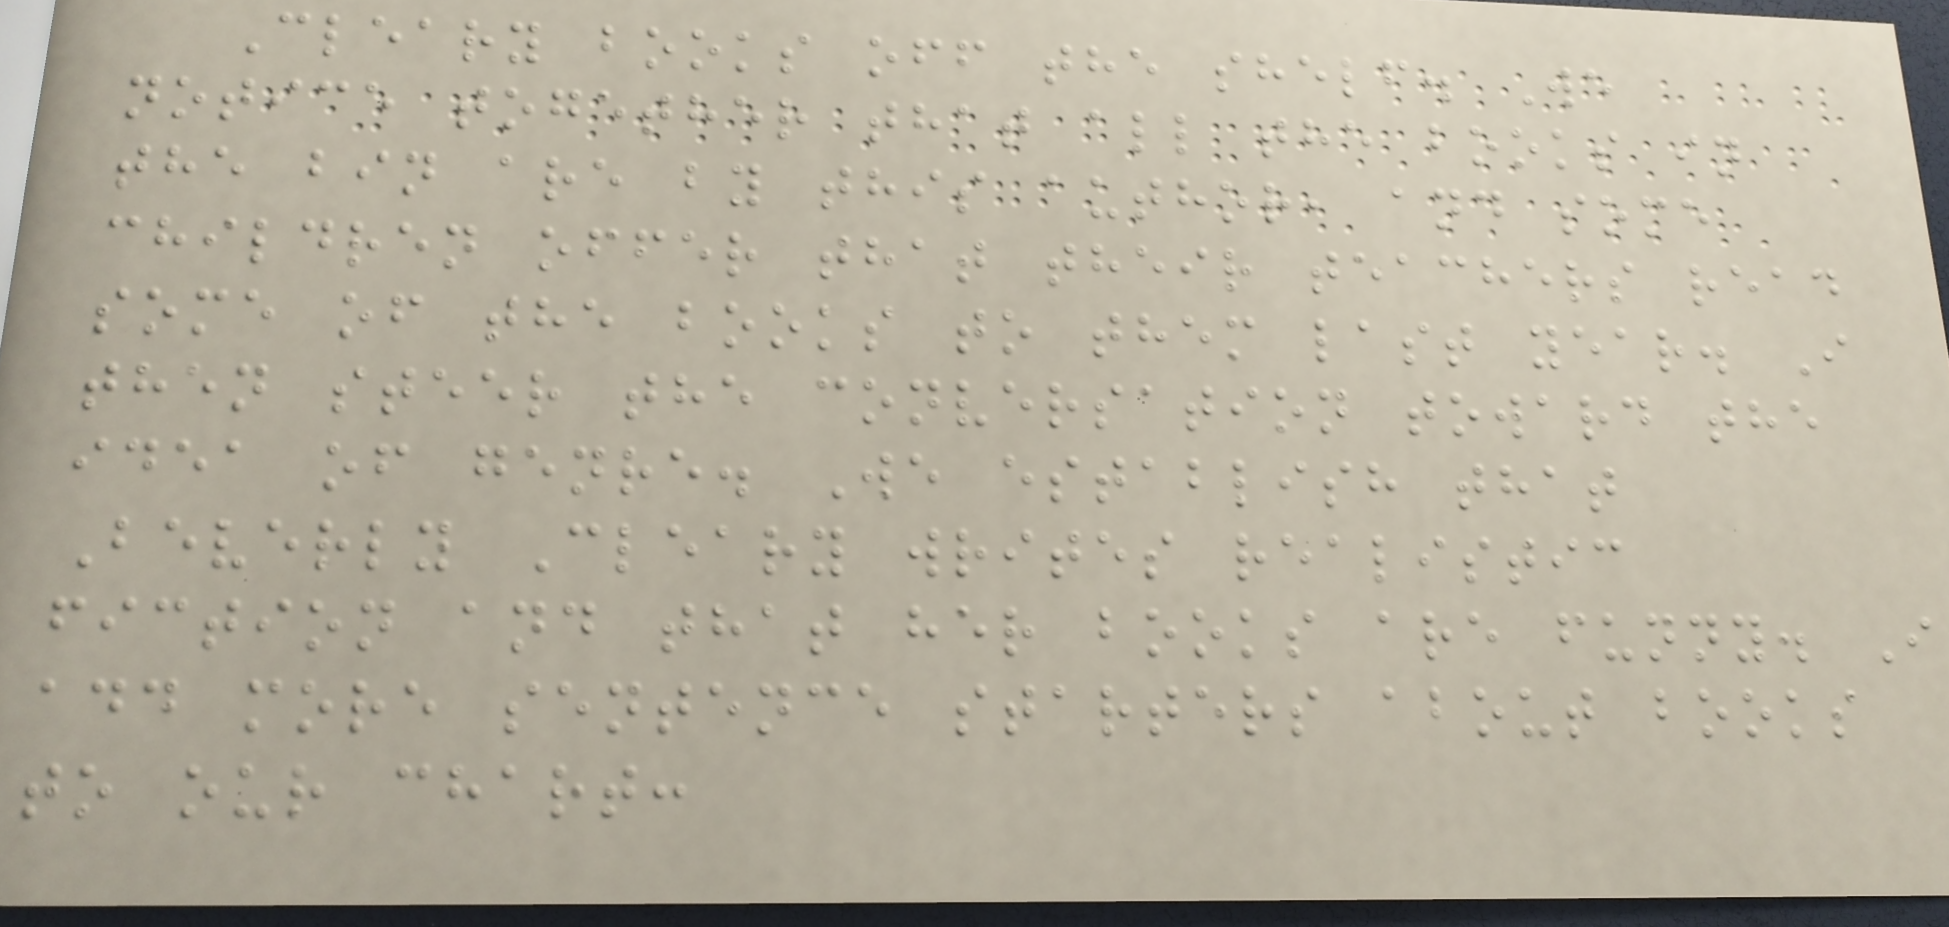Cleary books off the shelf. We
notice together that all the books in
the bin are by this author, and some
children offer that their teachers read
some of the books to them last year. I
then steer the conversation toward the
idea of genre. We establish that
Beverly Cleary writes realistic
fiction and that her books are funny. I
add more sentence starters about books
to our chart:
